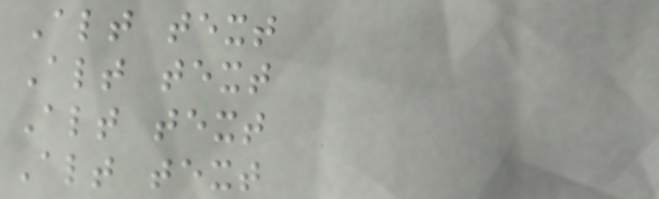Alt text
Alt text
Alt text
Alt text
